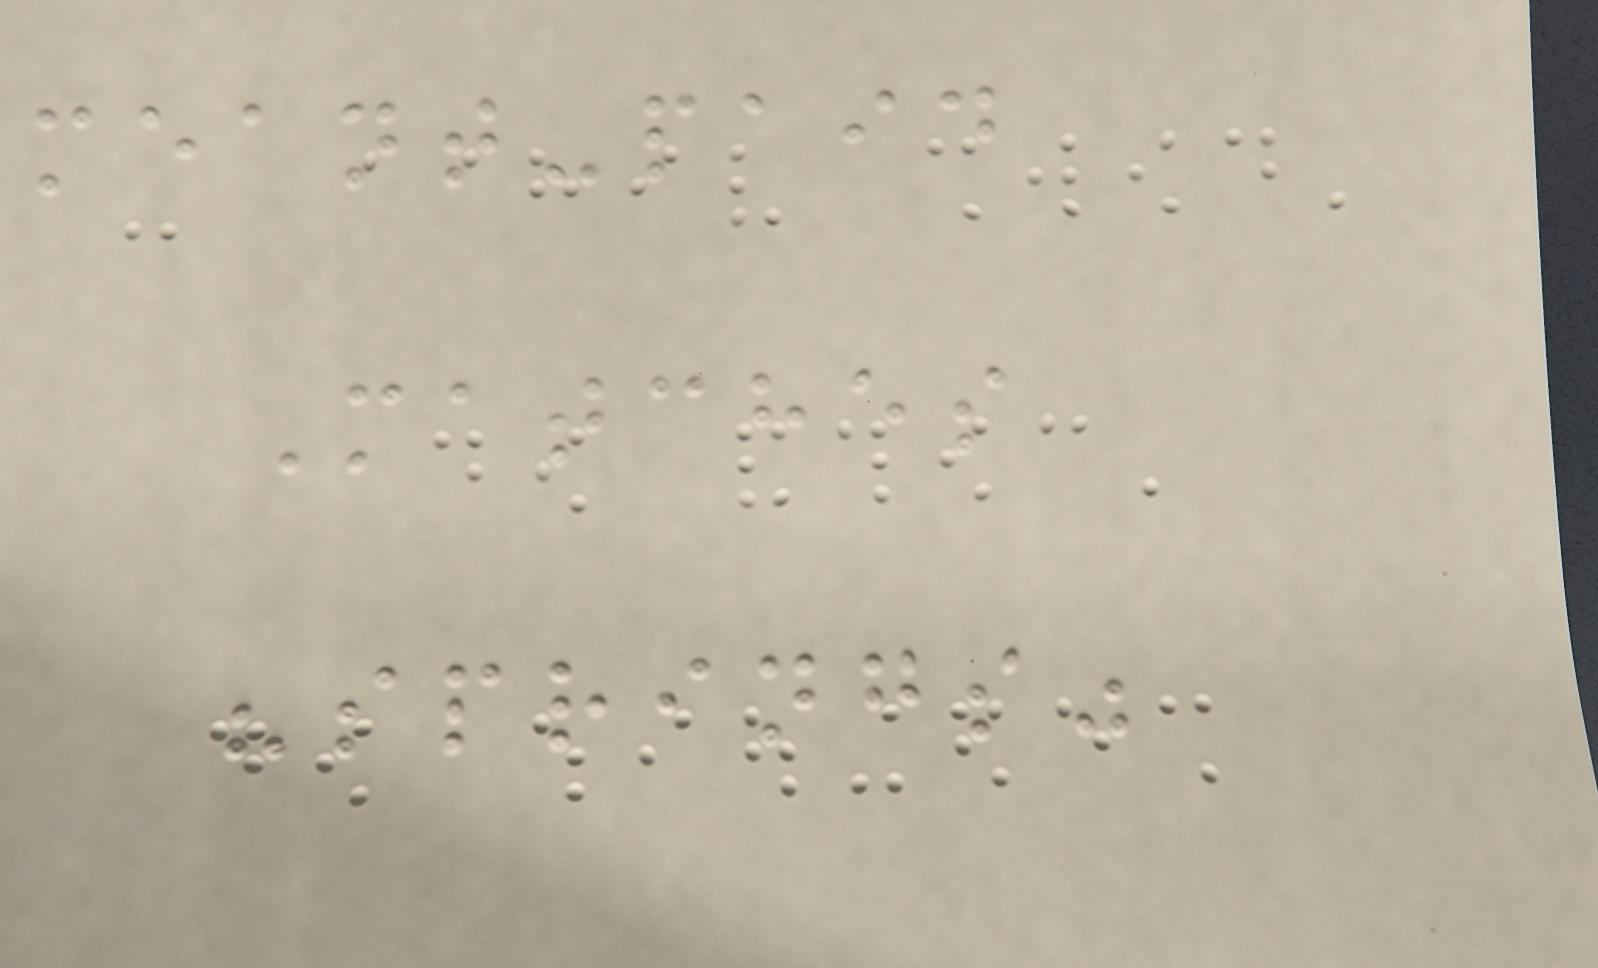meant-paid
Matches
"springs"
